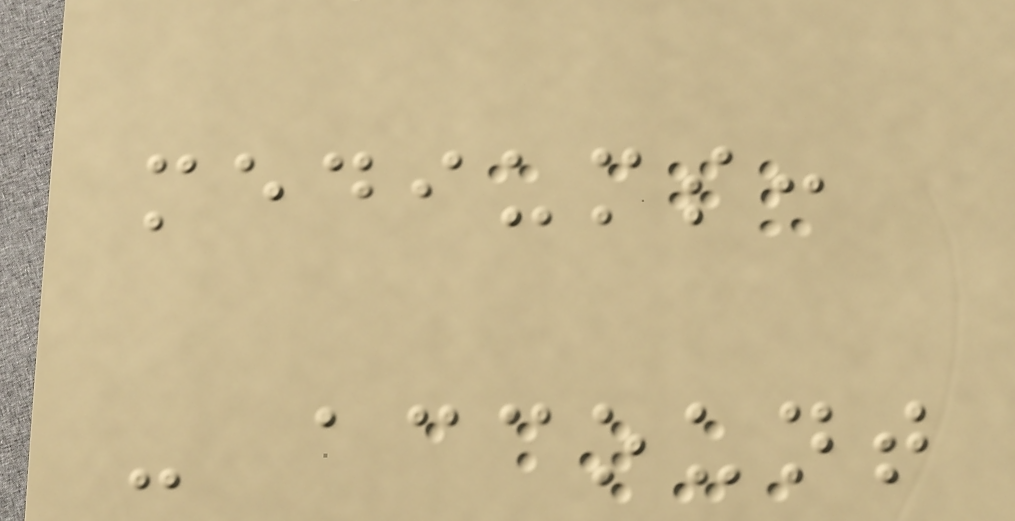mediums:
- account
